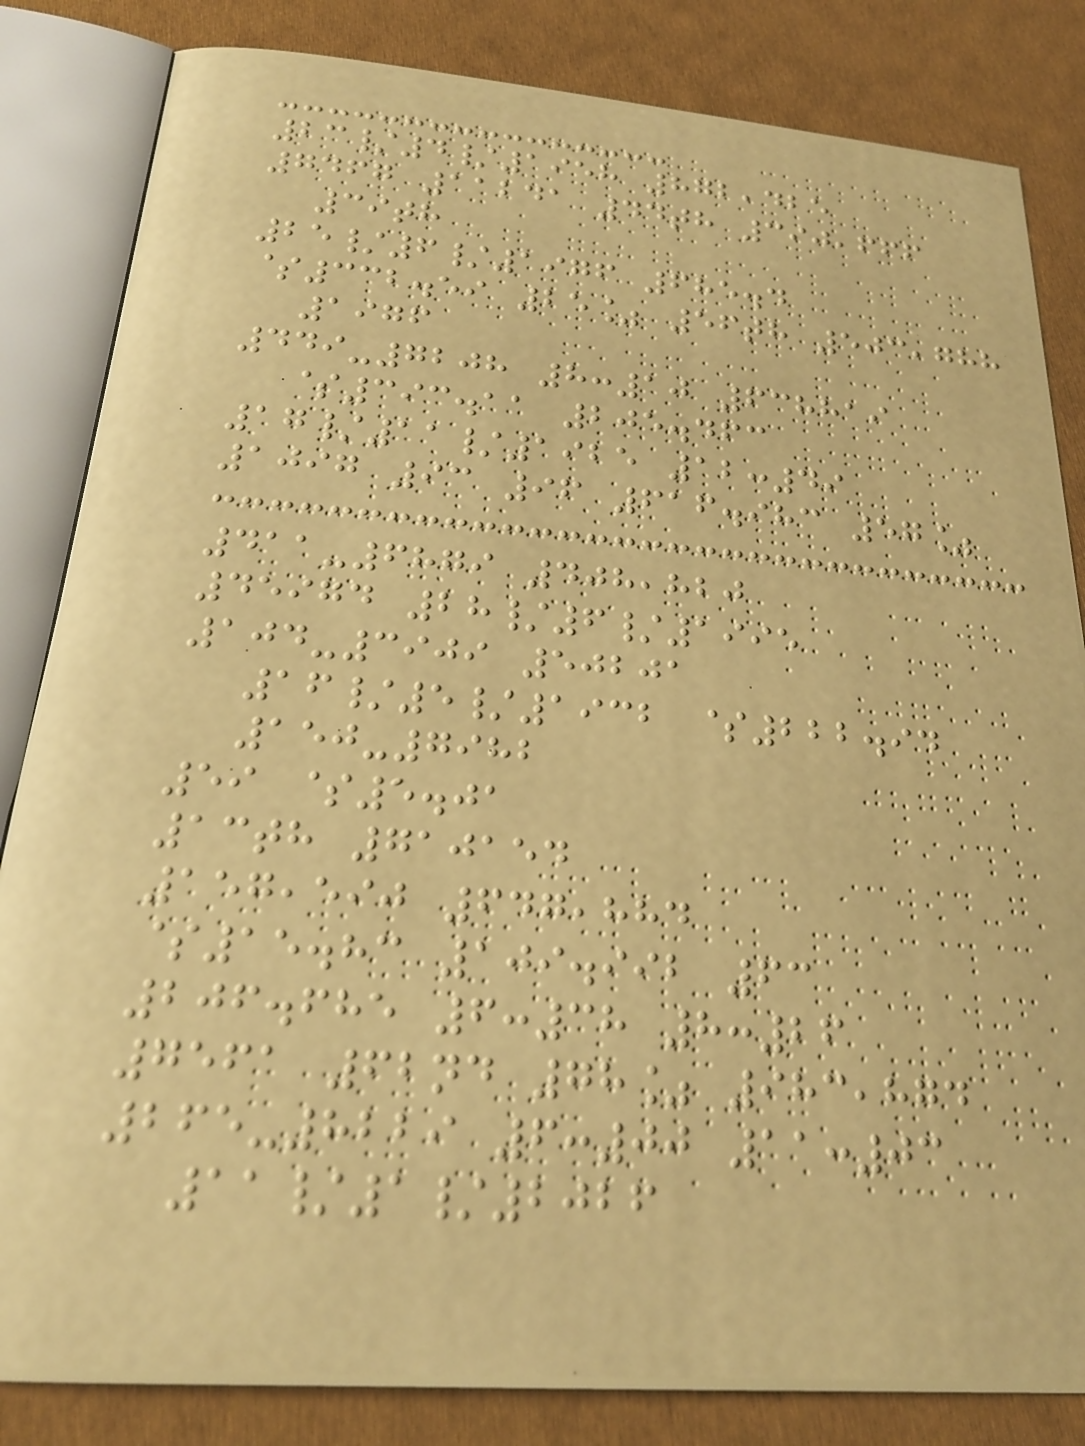23/4/1958 872,425
7467 11241 44th 390,666
39th
25/6/1976 685.4
$332.59 25% 56th 503,788
1976
449-7208 8:10 638819
$393.11 205.463
17/11/1925 12:49
1097 93 96 616.983 57%
411-6879 408,820
45974 28/6/1995
104-3909 50201
16/5/1932 $222.94
150-7982
59 $5.01
13th 710154
157,590 647,884
$15.83 109.992 63
206.685 6:38 8:26
7561 62nd 78% 983,874
265-8229 6:00 11:03
11/1/2026
